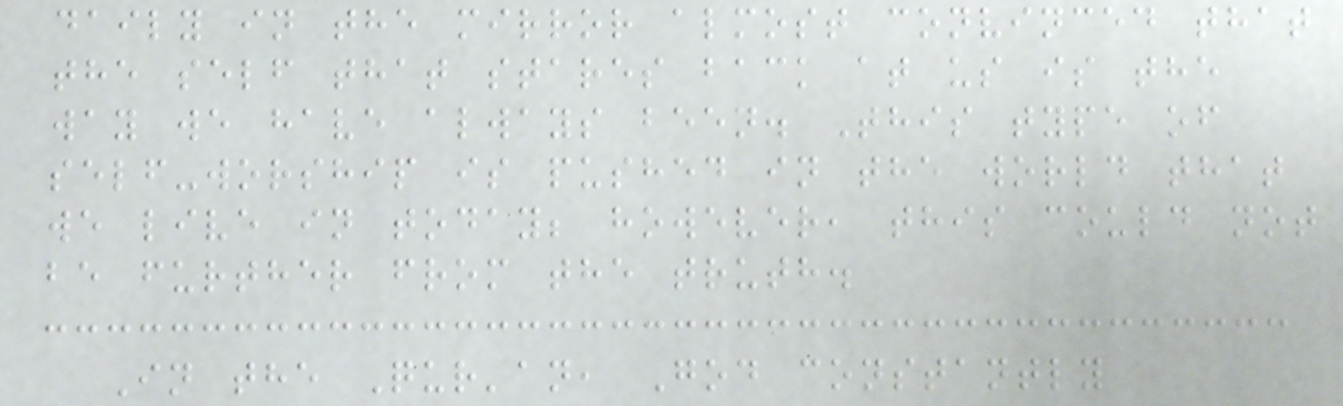daily in the mirror almost convinced that
the self that stares back at us is the
way we have always been. This type of
self-worship is pushed in the world that
we live in today; however, this could not
be further from the truth.
In the Qur'an, God constantly
